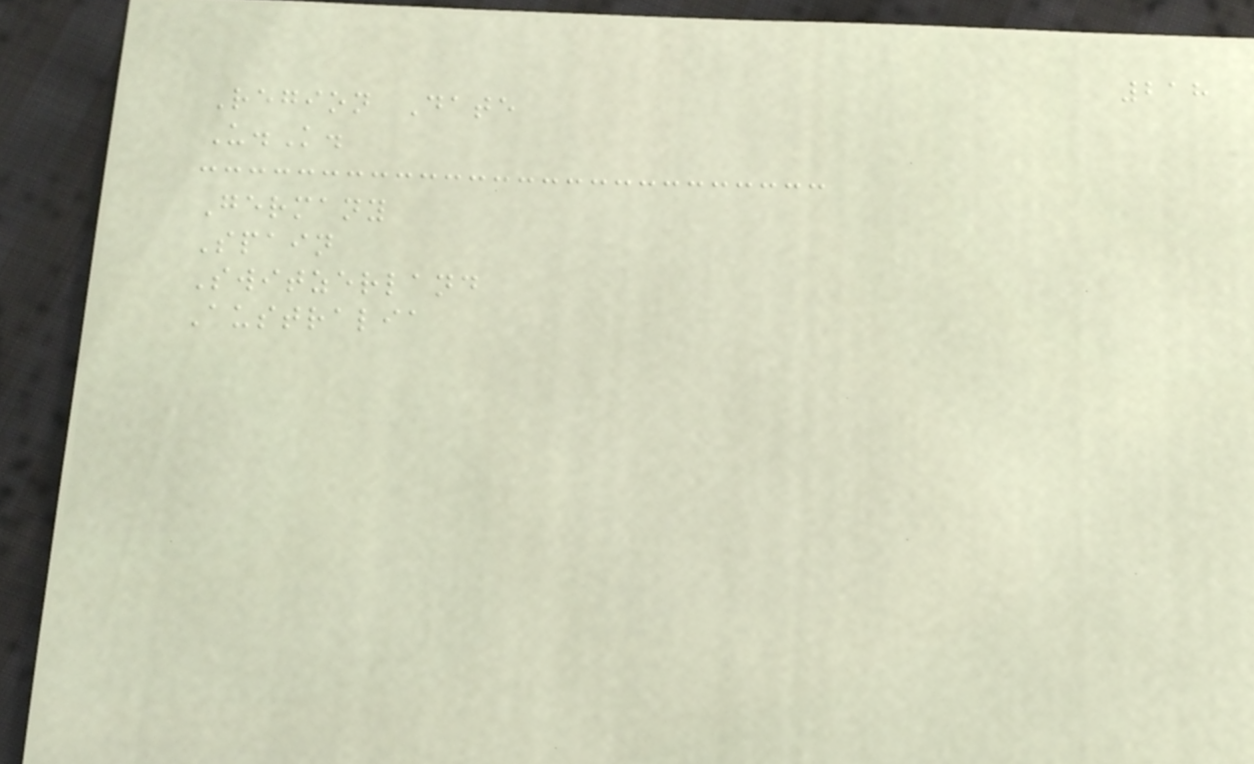218
Region Date
U.K.
Germany
Spain
Switzerland
Australia
